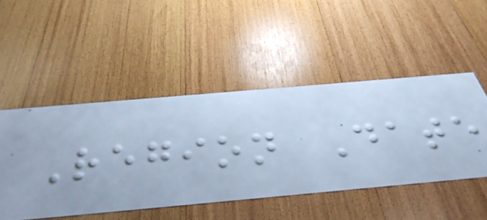Region Date
